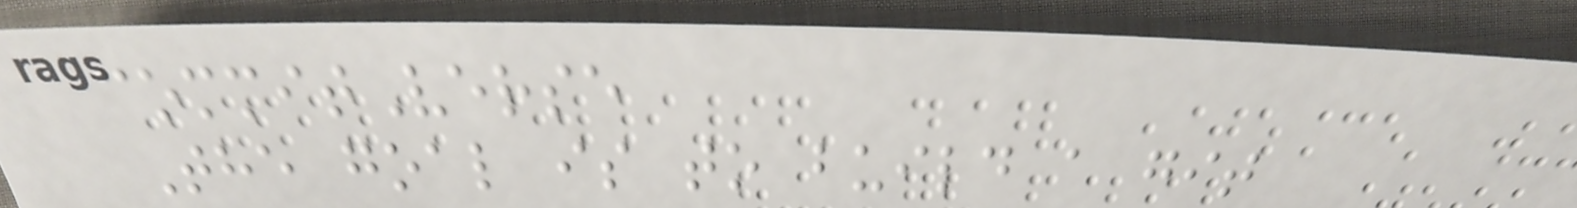commitVerse
The goal is to build a git
